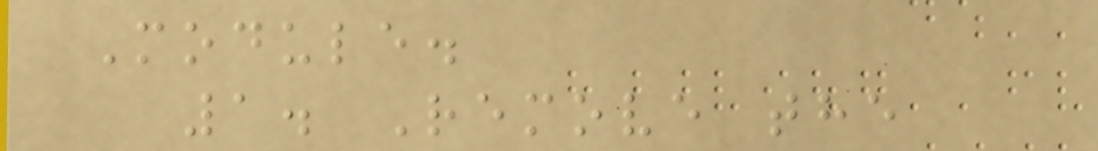Module.
1. Remove the
